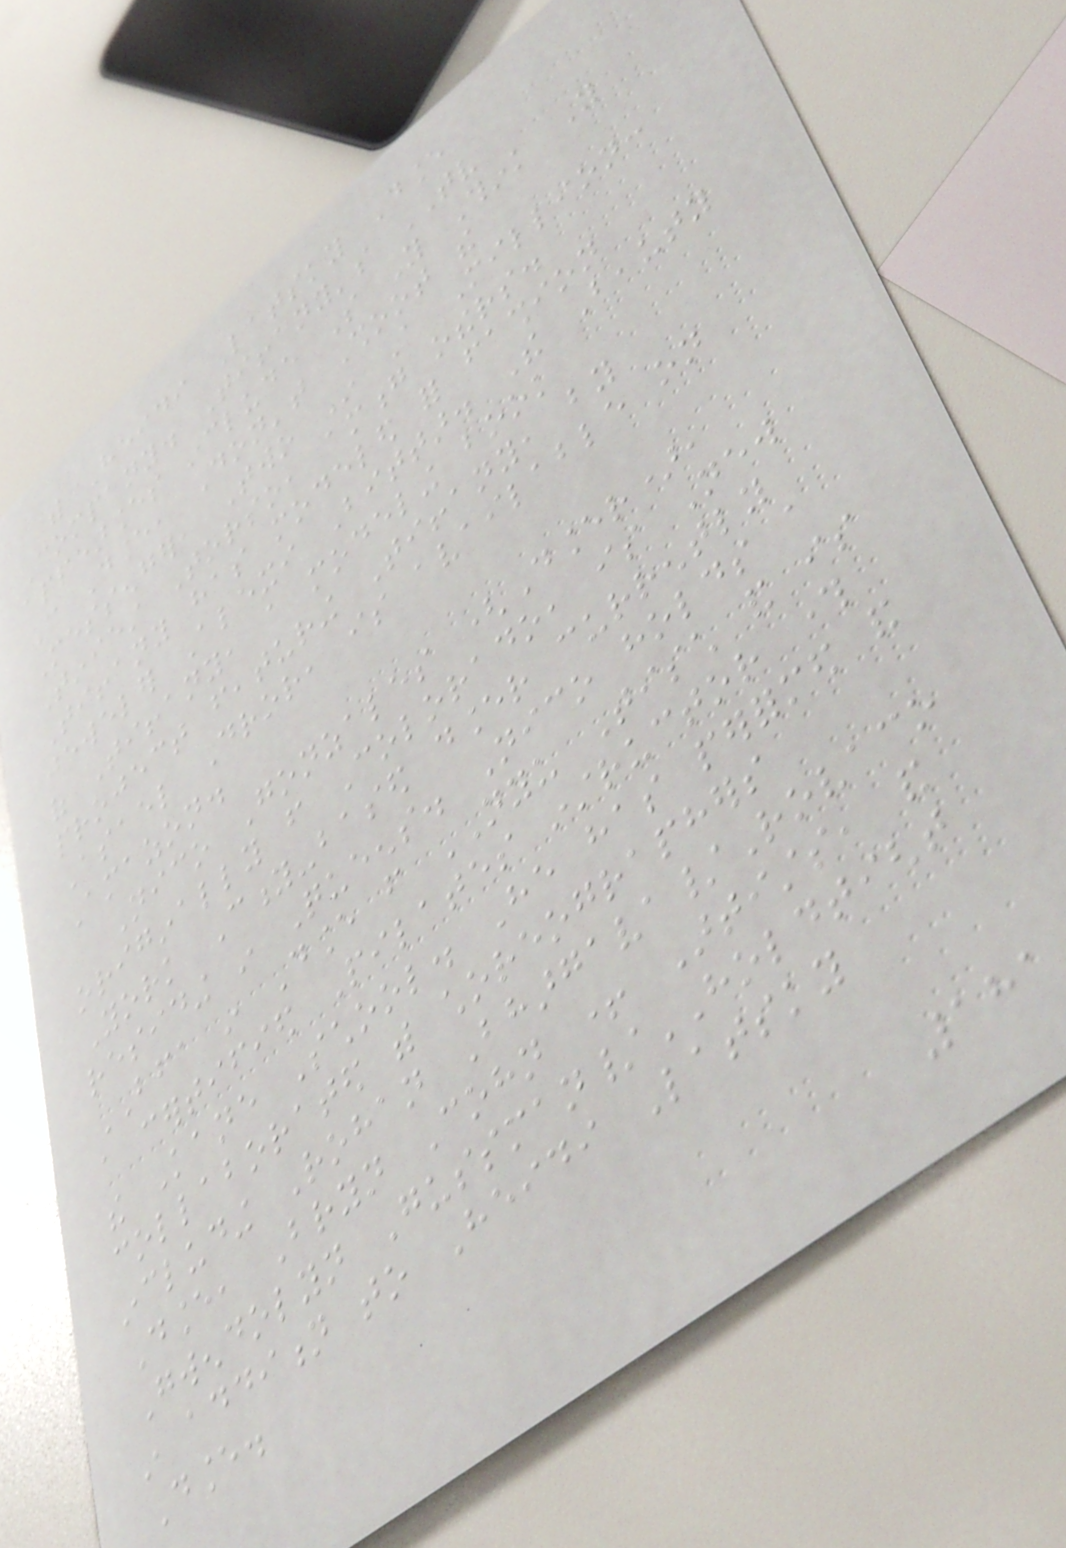with Heidi Latsky Dance
Company. Tiffany's TV
appearances include So You Think You
Can Dance, Don't Shoot the
Messenger, Two In A Million:
Tiniest Torso, among others.
Tiffany has modeled for fashion
jeweler Alexi Bittar. The Beauty
of Tiffany, a modeling book
project featuring Tiffany, by
Asael Dror, is available on
Amazon.
Nico Gonzales (Dancer),
originally from Colorado, is New
York City-based dancer currently
residing in Queens. Nico holds a
BFA in Dance from NYU Tisch and is
a certified Pilates instructor through
the Kane School. He has performed and
collaborated with choreographers
including Rohan Bhargava/Rovaco
Dance, Bryn Cohn + Artists, and
Gwendolyn Gussman/HOLDTIGHT
in addition to Heidi Latsky
Dance.
181
